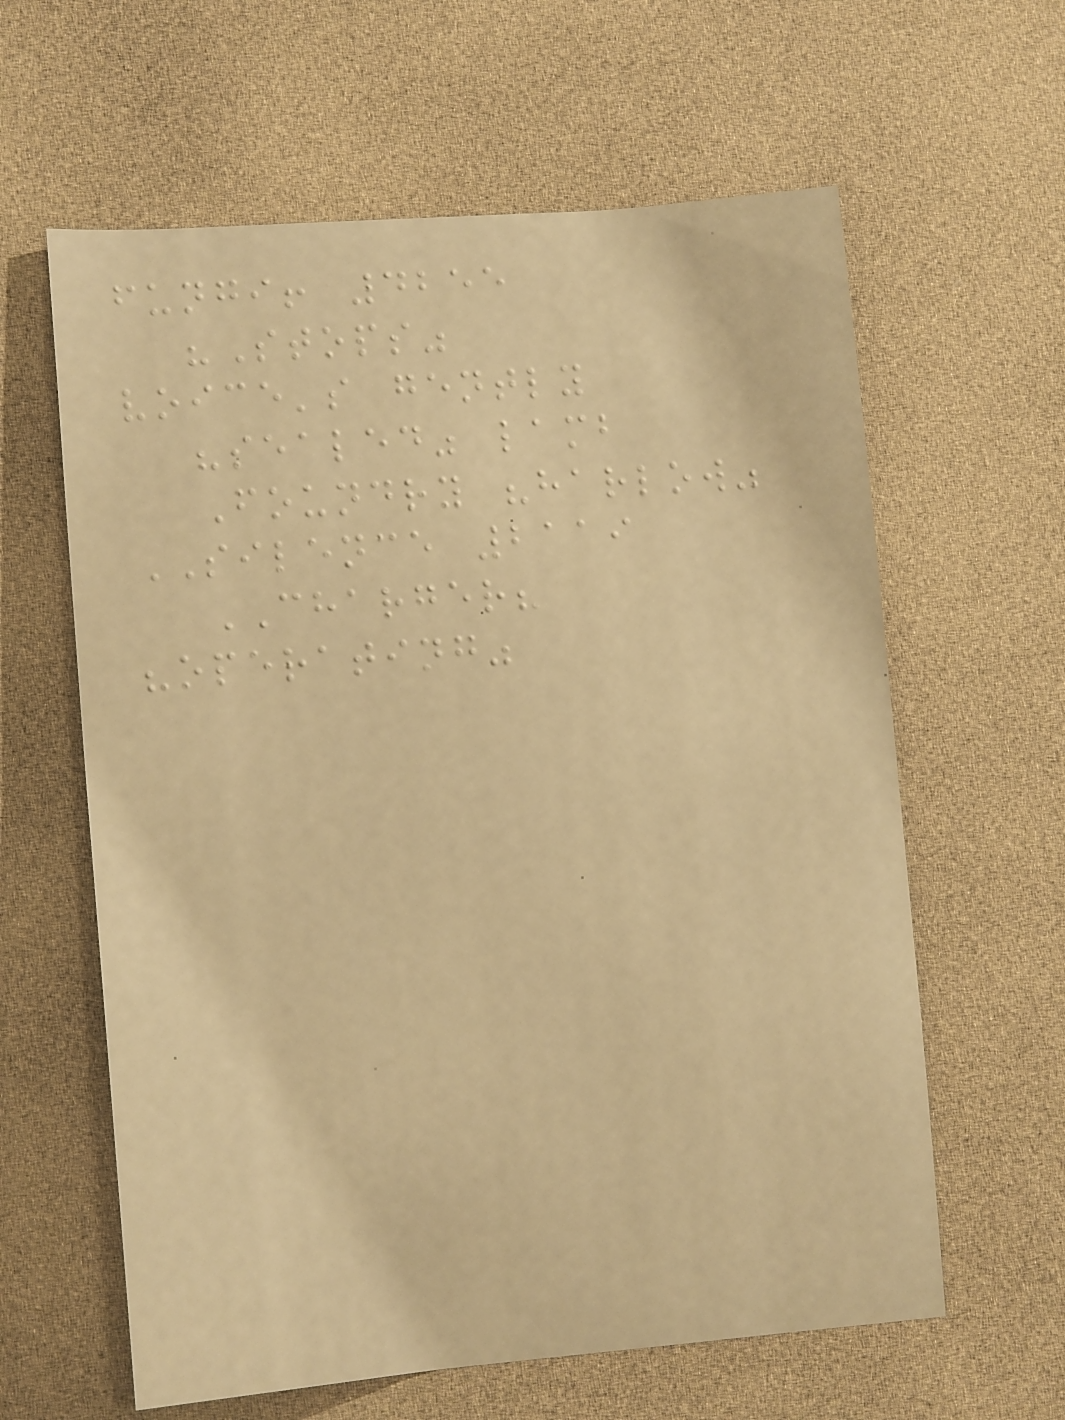fungi! 4255
"Stops"
voice's gently
"sealed" lamb
Foundry "harlow"
SILENCE 2119
CHARGER?
"operating"
